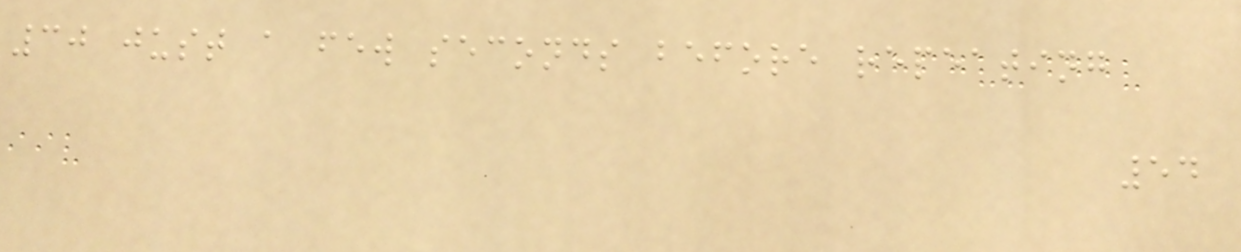30 just a few seconds before repeating
54
